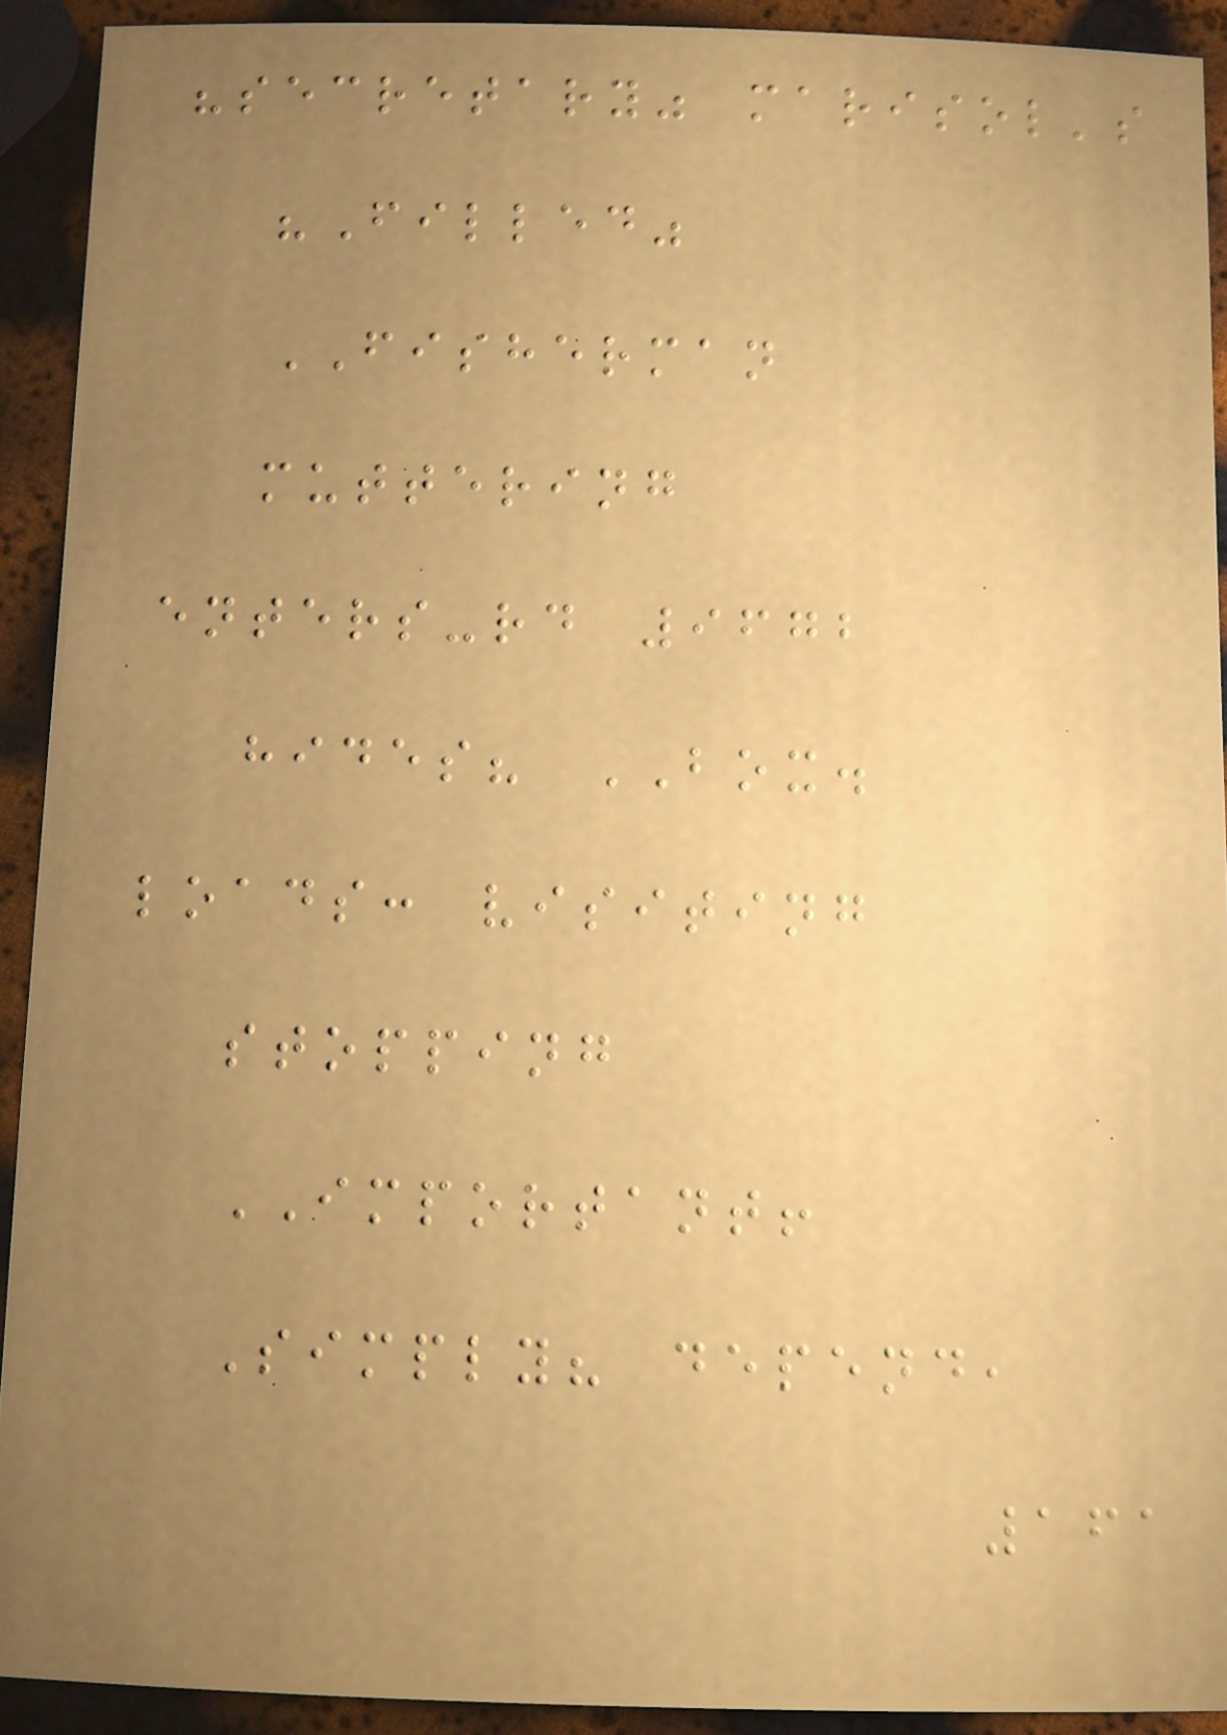"secretary" marisol's
"Filled"
FISHERMAN
muttering
enters-rd 9672
hides? BOX.
loads: visiting
stopping
IMPORTANT!
Simply? depend,
161
